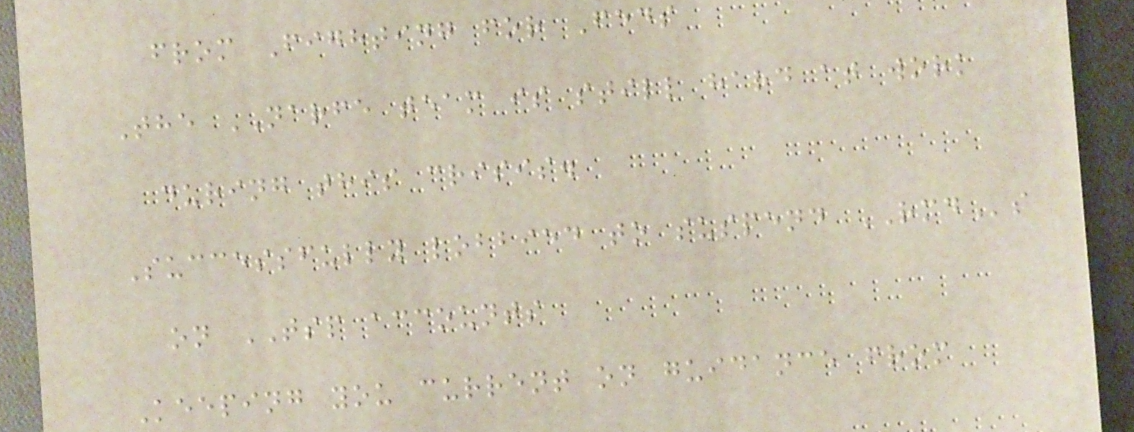from Fighting for Feds
The NARFE team is still hard at work
during this crisis.
Successfully lobbied to suspend RMDs
on TSP accounts
Keeping you current on guidance from
